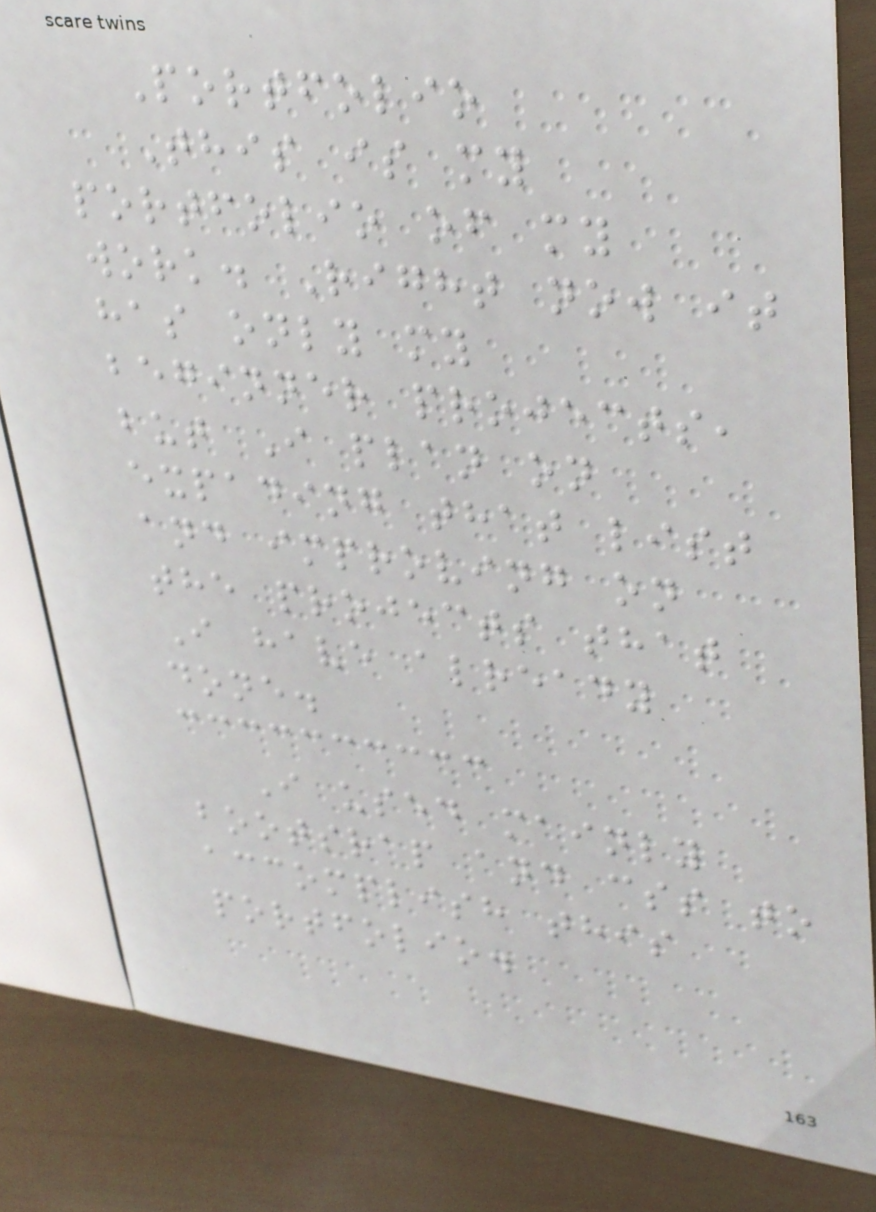Portfolio
This is my
portfolio of my
work. Right now it
has only my
beginner projects,
but I plan on
expading that list
and improving on
the projects that
I have already
done.
I used mainly
bootsrap and css to
accomplish this
portfolio.
